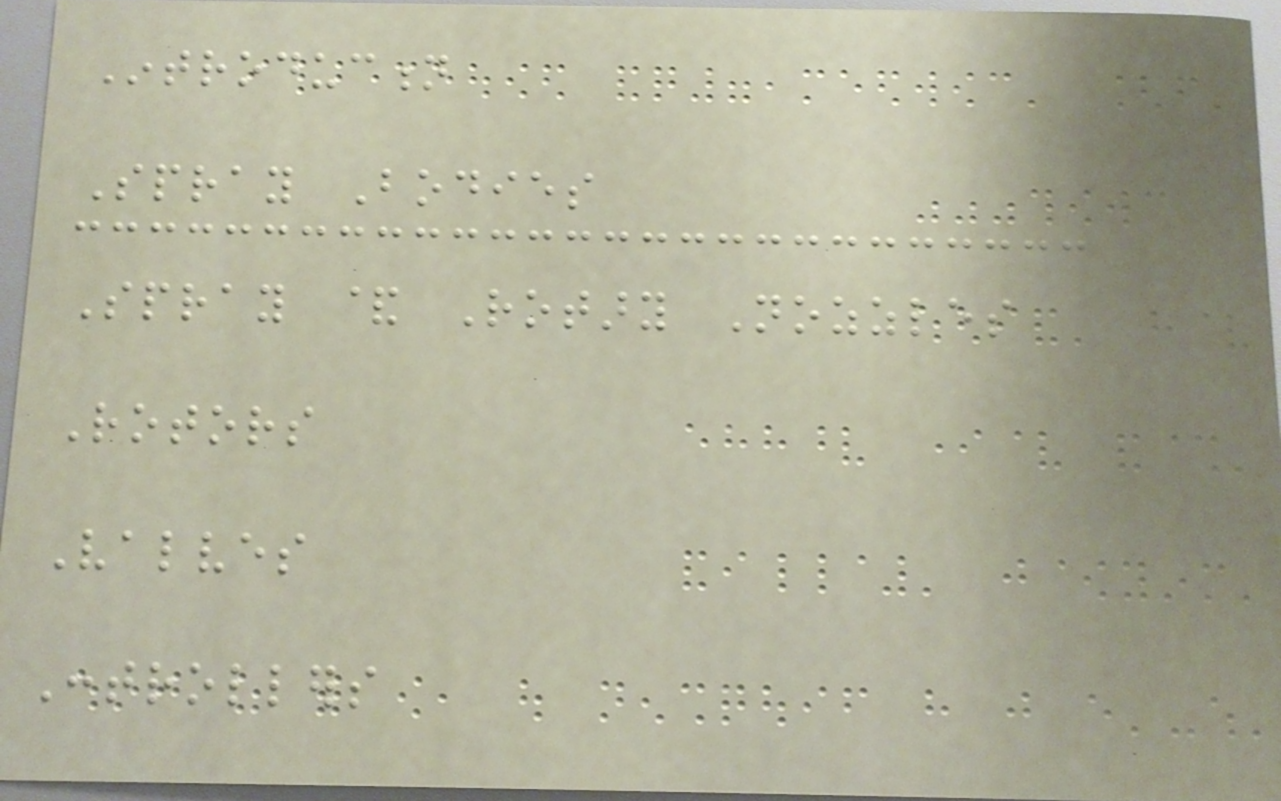Introduction
Spray Bodies
Spray & Rotary Nozzles
Rotors
Valves
Controllers
